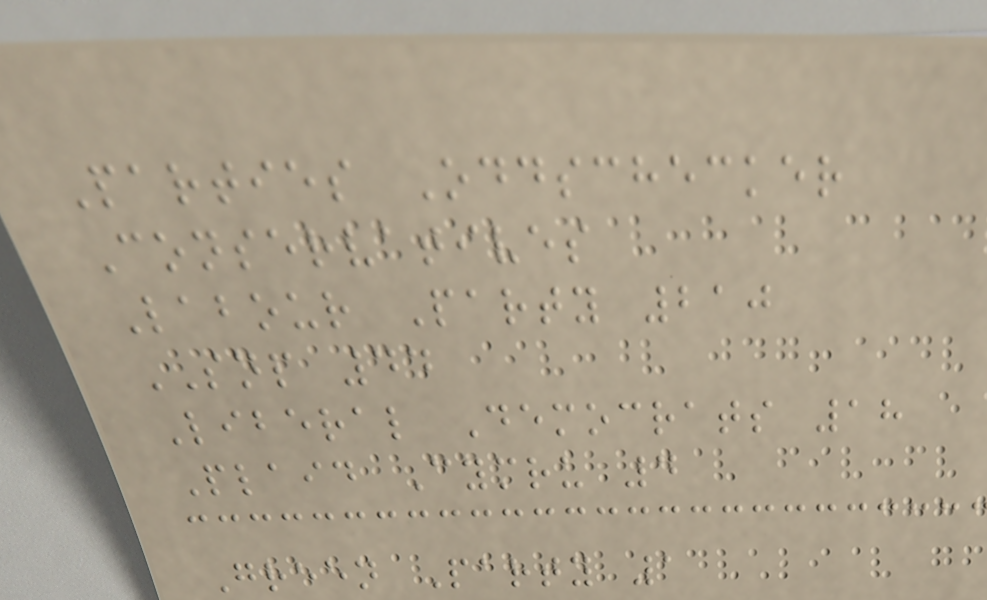Parties Oddschecker
Conservatives
Labour Party 210
SNP 44
Liberal Democrats 18
Plaid Cymru 4
Green Party 1
